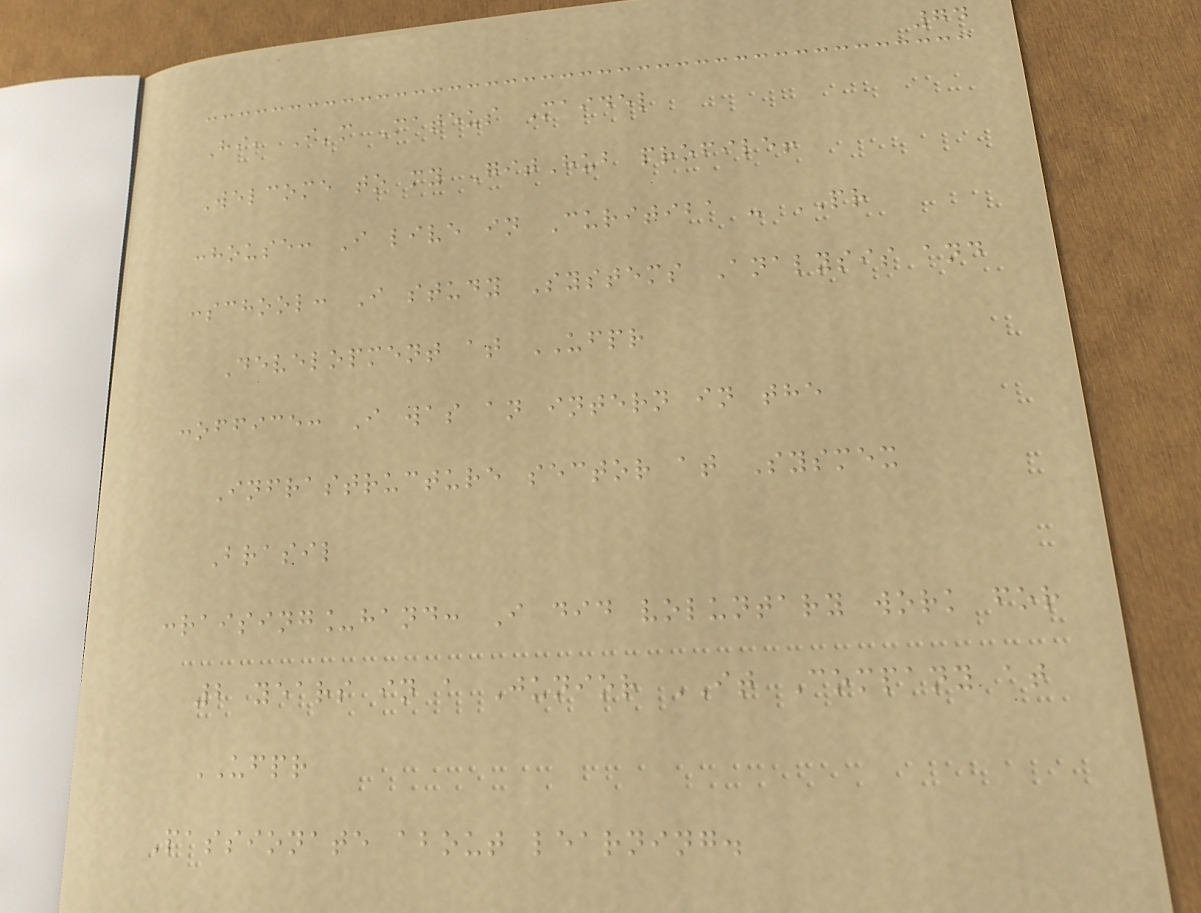74
Hi, I'm Mateus Maidel
Welcome to my GitHub profile!
:house: I live in Curitiba - PR
:school: I study Systems Analysis and
Development at UFPR
:office: I was an intern in the
Infrastructure sector at Sysmex
Brasil
:raising_hand: I did voluntary work for
2 years in a Junior IT Company at
UFPR
Passionate about learning.
